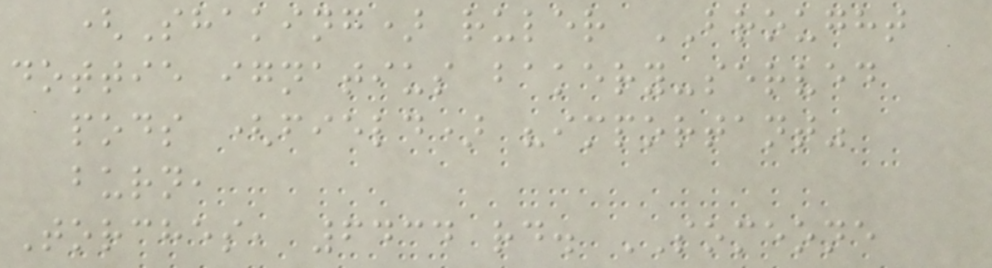(Shaking) ruler BROUGHT
dottie ignatius bakery-served
pods (field) "important"
burn,
Torches, 6434 rd. SOMEONE
